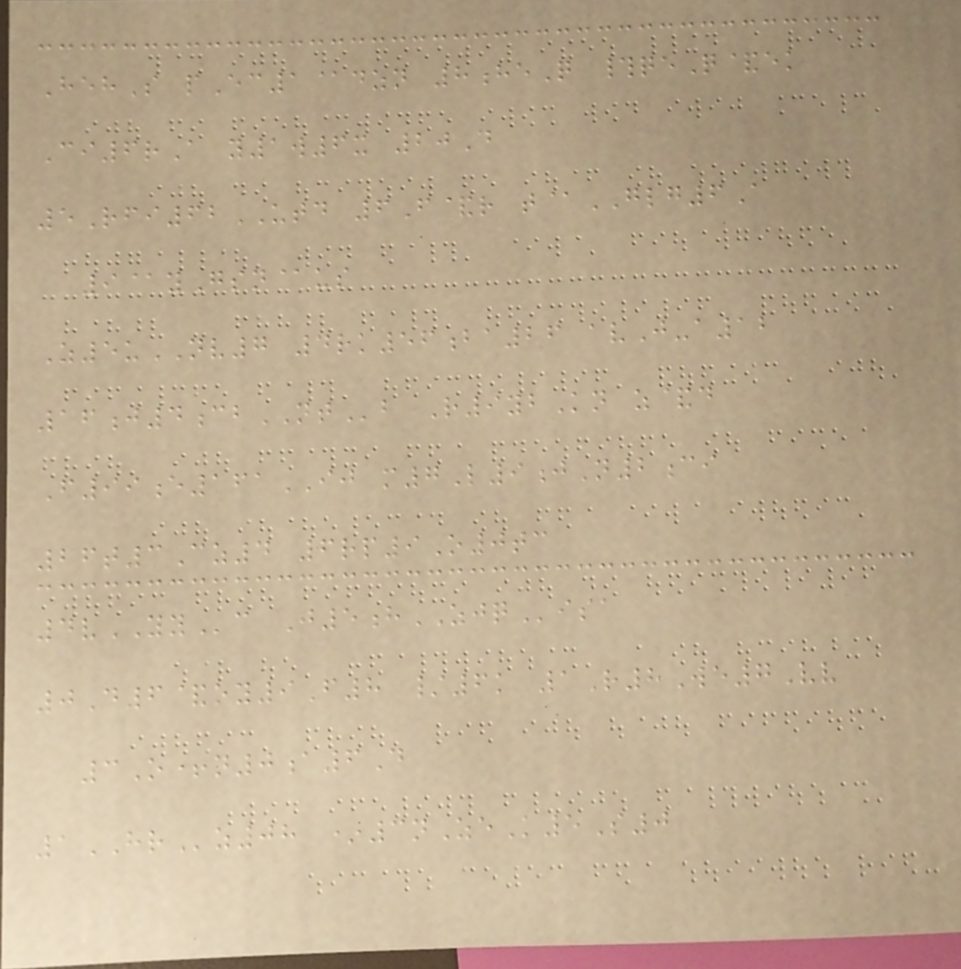HehS pEc1@dzn 8heQ #qeQ&ek
Ci6rA y1w6x 20D
5Rfi62UTD 6F&r t@GLG6A
9@yGsn@us
Z5uNV7 4rk56ba26 avJ-a12
16j4cbNTb R9ybKn z&d
F99e161IJ m7L9jN2ci
26t3Cz4 6rp9O0tc
4vYYc J5hZJQisa
0D6&oy9F8 /6k 1R8We7Vv
3O+n0a6D
1HRz08 *3nZeK5S0
